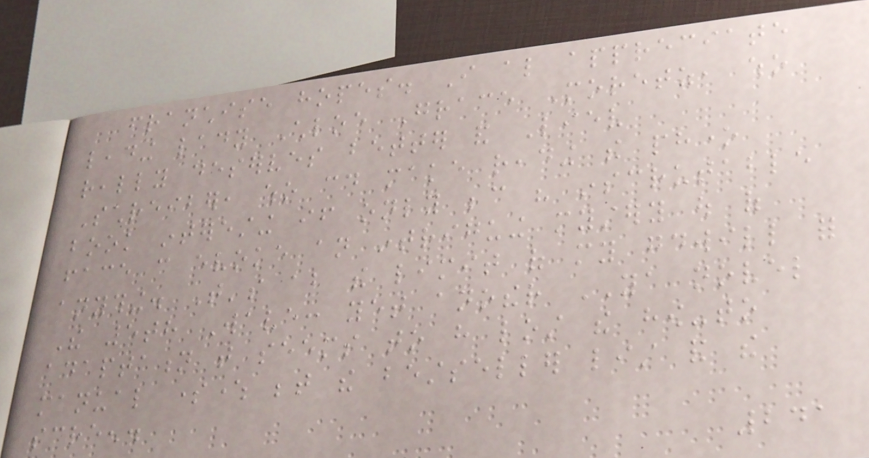franchise hopes. I also appreciate
leading lady Chloe Grace Moretz, who
really deserves better and Liev
Schreiber, who could make reading the phone
book interesting if only because his inscrutable
face can evoke an intriguing mystery out of
anything. That's about the limit of my goodwill for
The 5th Wave: yet another YA novel
adaptation that seems to have lost the how-to
manual somewhere between the bestseller list and the
screen.
241
